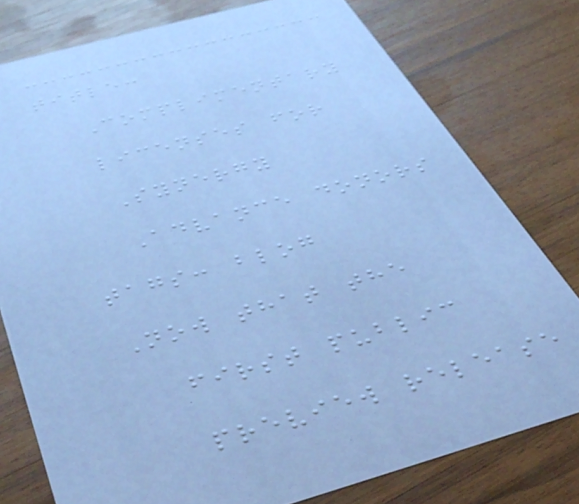title:
Complimentary
licenses for
Synergy
Advance donors
tags: blog
Now that the
first public
preview release
